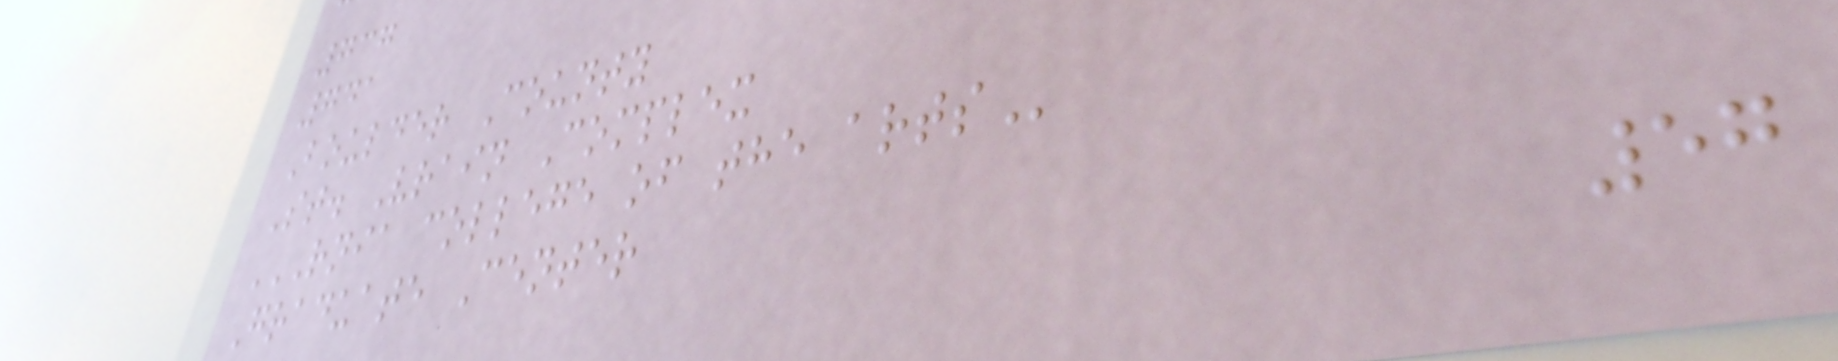737
741
Boulder County
St. Vrain Complex
RNIA COLLEGE OF THE ARTS
Graduate Center
57
